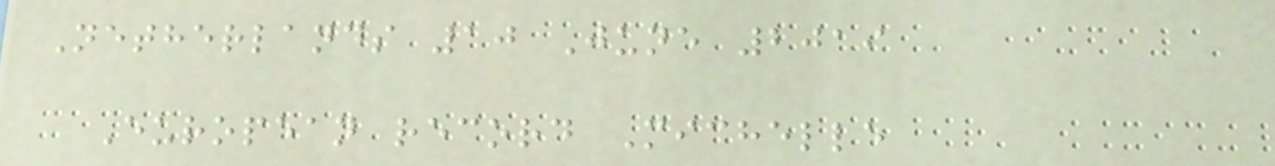Netherlands 10 June 2019
European record Michelle
